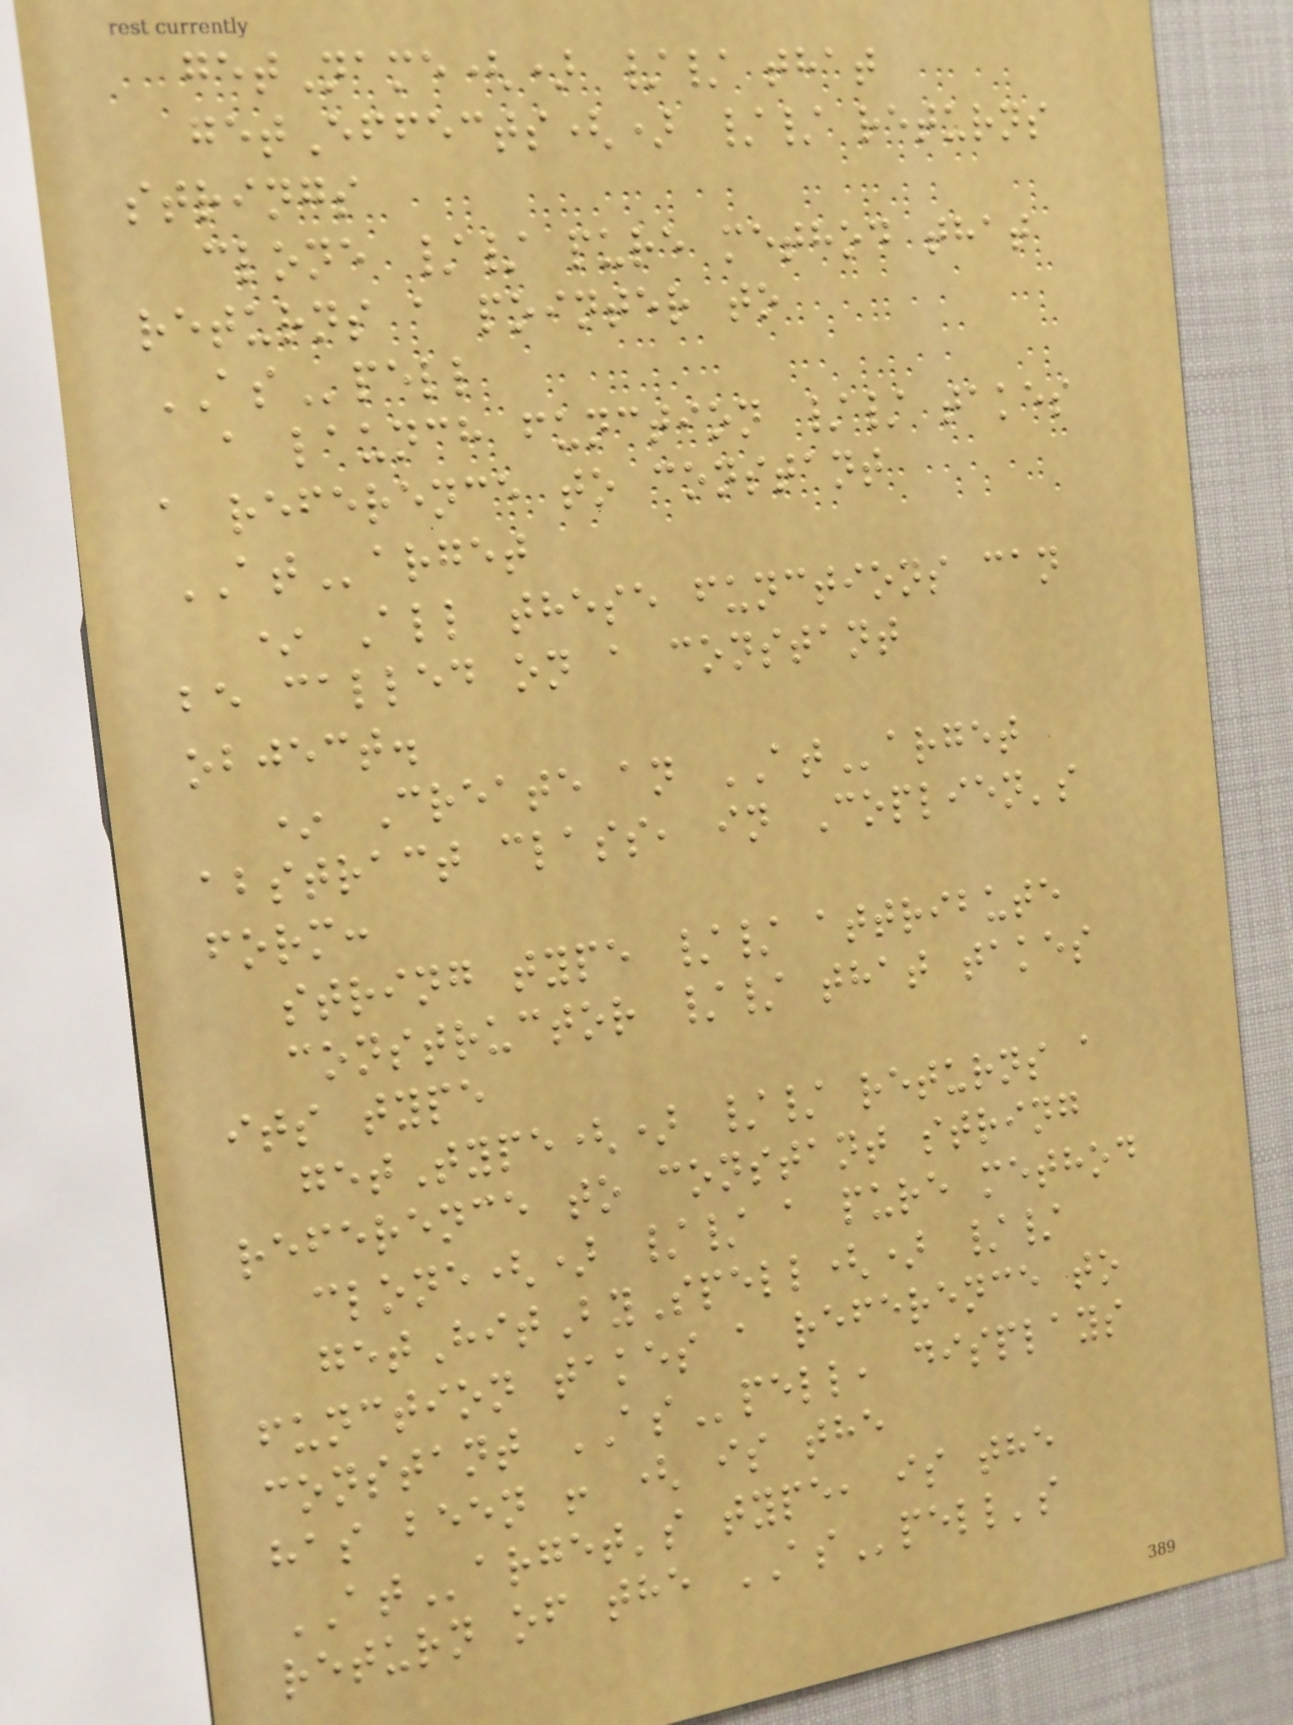getName() // that
getEffects() // returns
strings
clone // pure method that
returns a pointer to
ASpell
a launch function // takes
a reference to constant
ATarget
* All these functions can
be called on a constant
object.
* Create an ATarget
abstract class, in Coplien's
form:
string type // attribute
constructor // that takes
its type
getType() // returns a
reference to constant string
clone() // a pure method
getHitBySpell() //
function takes a reference to
constant ASpell, displays
has been ! ( is the
ATarget's type, is the
return of the ASpell's
